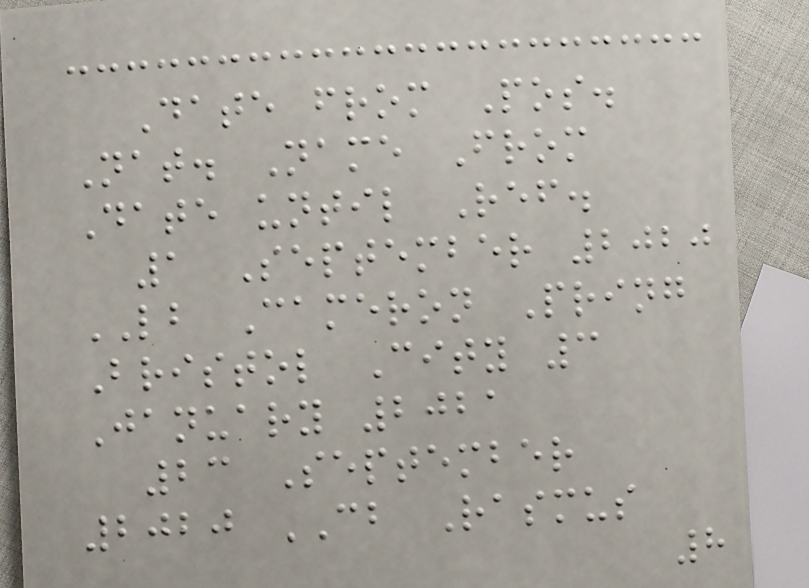Date from Pos.
Nat. Name From
Date until Ref.
1 September 2020
LB Cameron Pring
Bristol City 3
January 2021
23 September
2020 CB Rasmus
8
